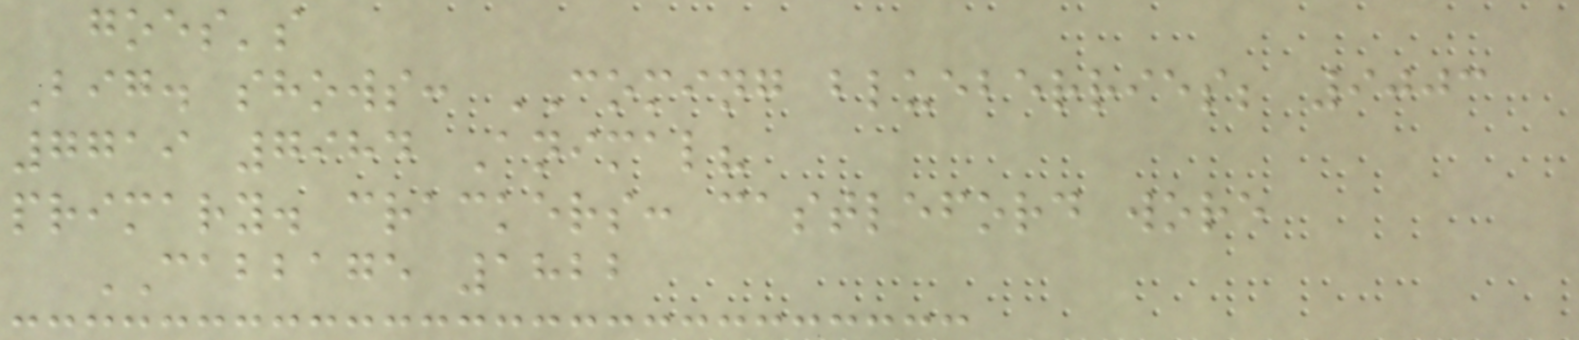goes's
Big. shows: COMING blueberries; 9003
7719 7984 Animal?
primary. crackers: castleford wore
CABBAGE 1822
